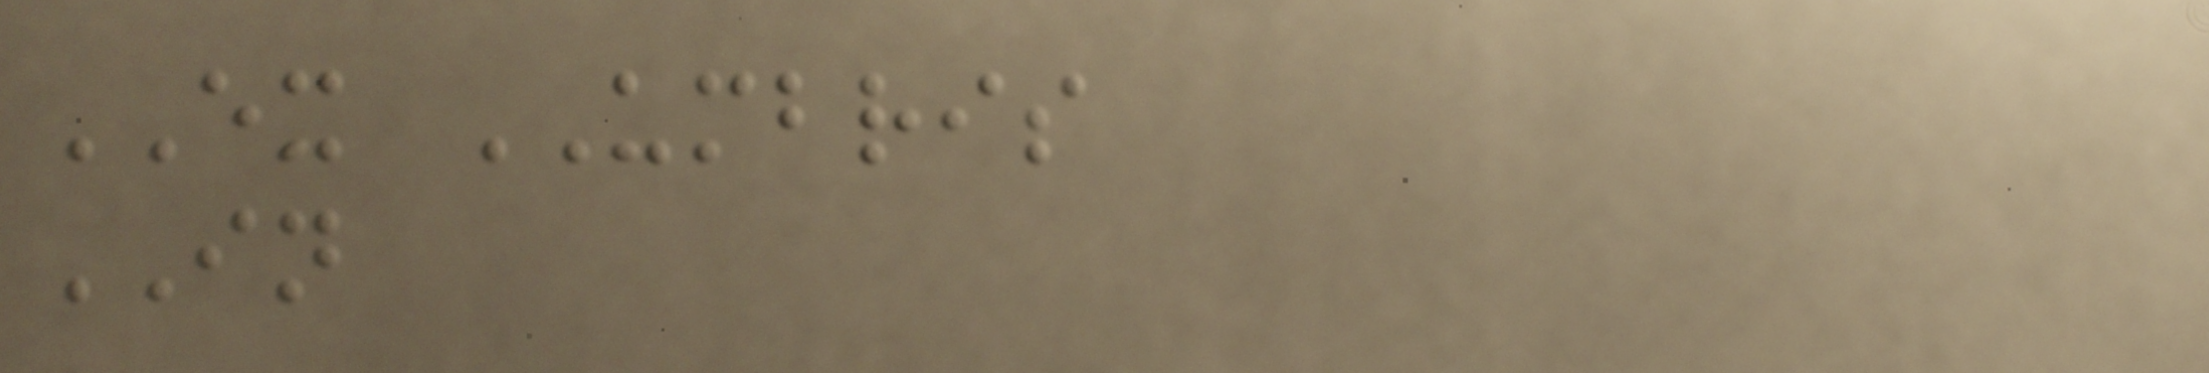EX UMBRIS
IN
